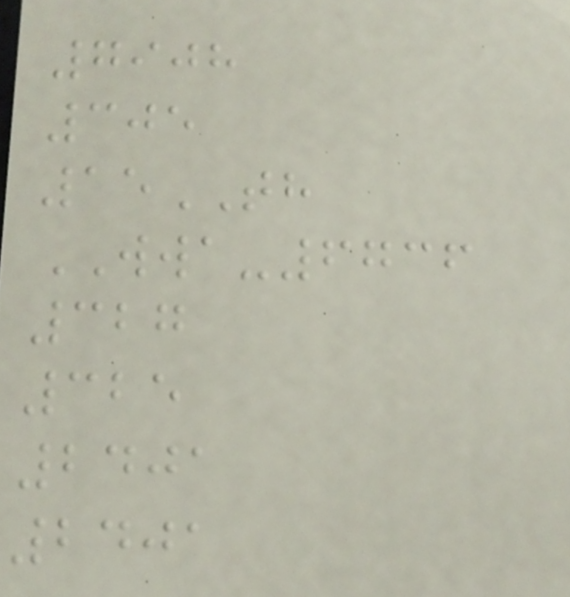7908
305
15TH
WWA-6736
327
325
2401
2401
